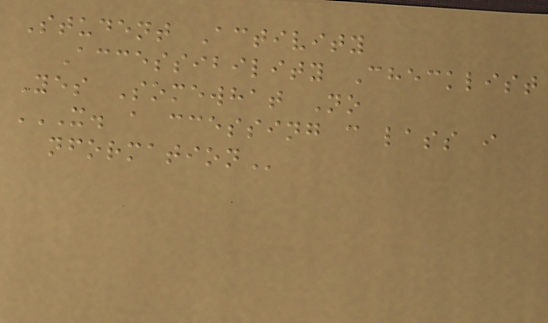Student Activity
Accessibility Checklist
Yes Somewhat No
X. A CCESSING C LASS I
NFORMATION
